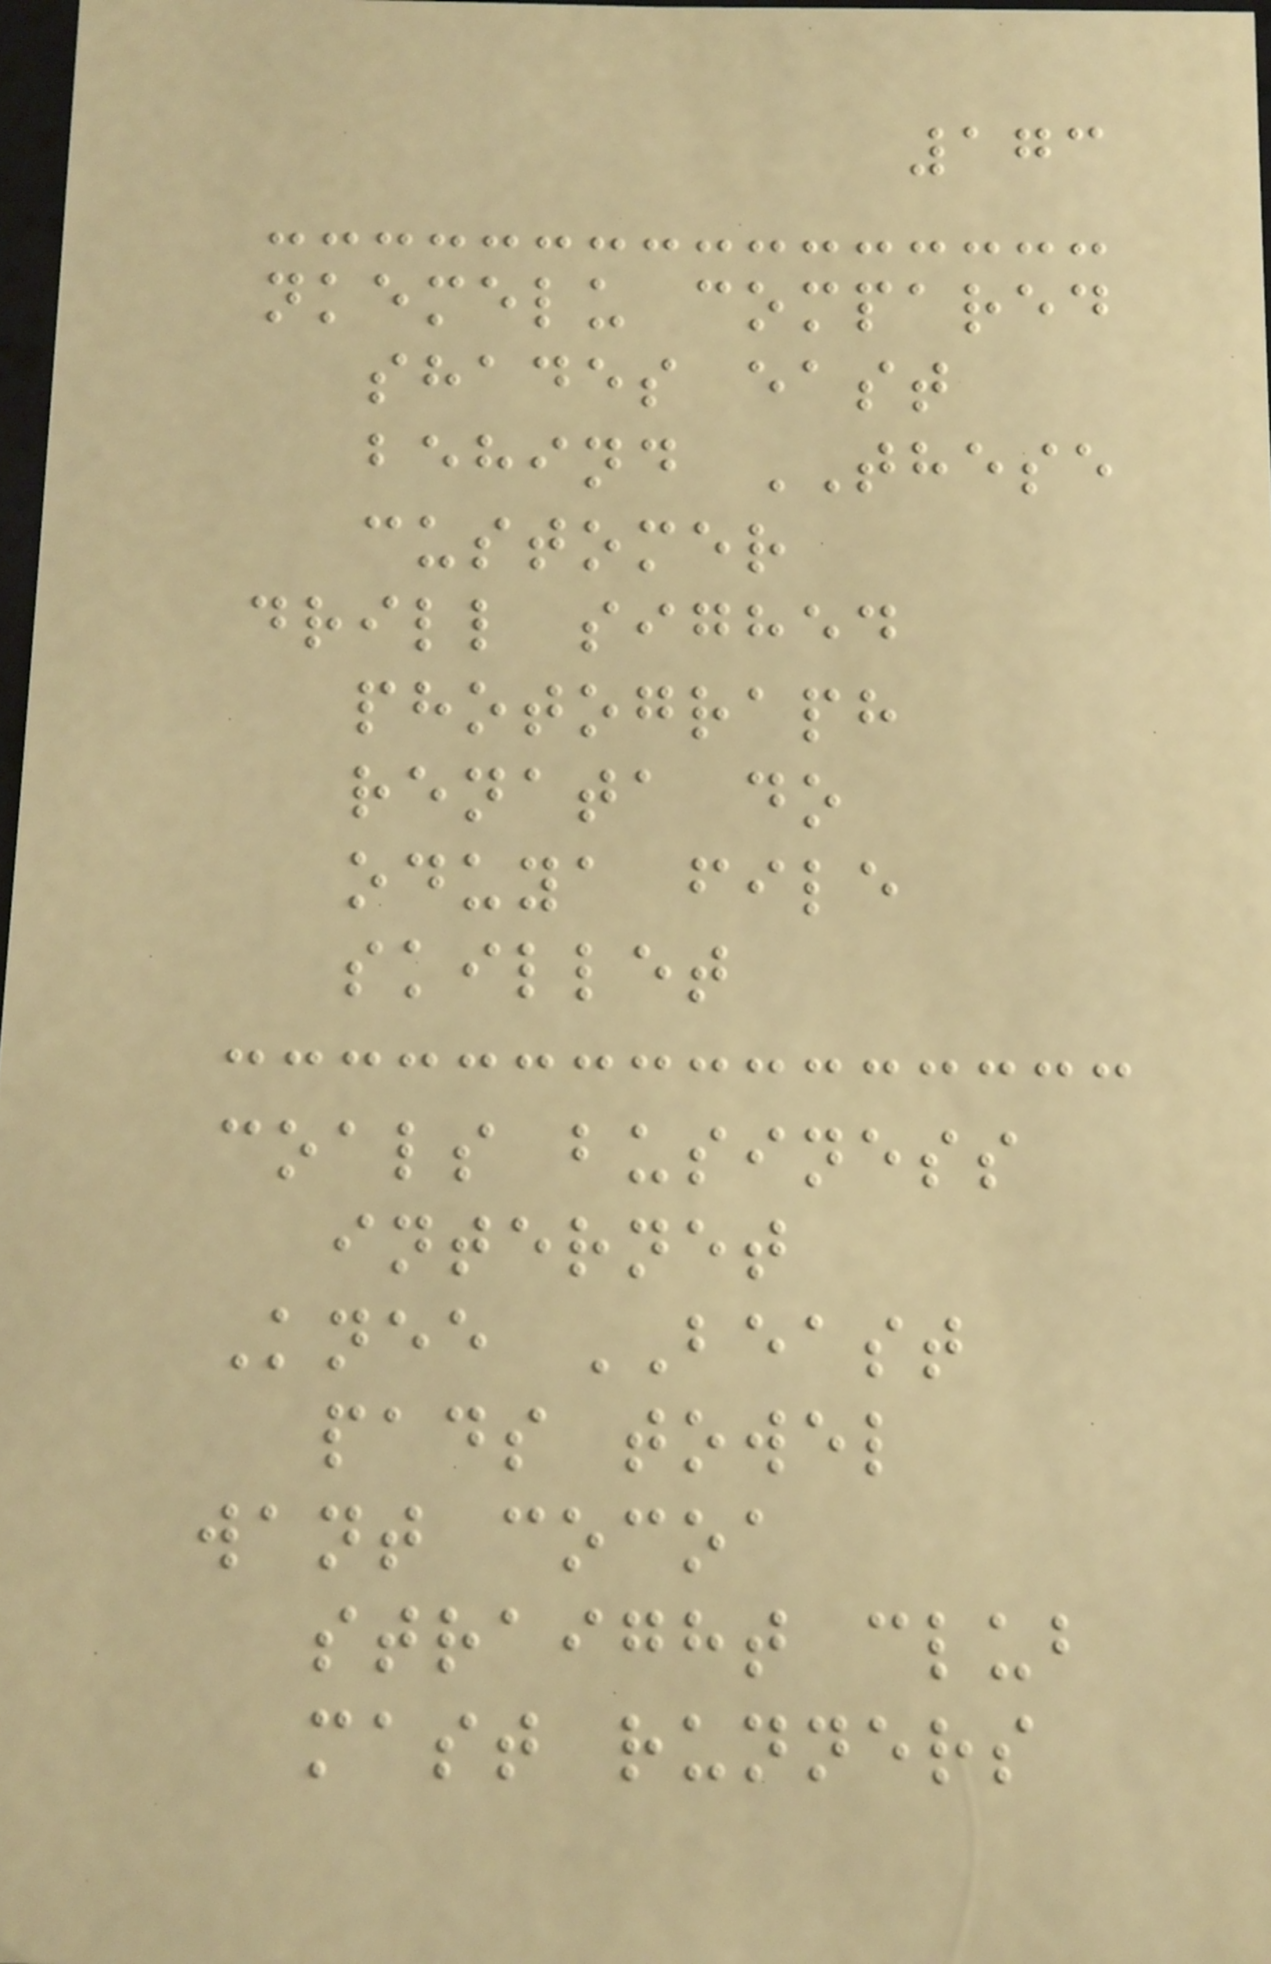173
nkemelu compared
shades east
behind THESE
customer
drill sighed
photograph
renata do
oduya file
skillet
coals business
internet
Knee BEAST
pads towel
want cocoa
straight club
mast runners
